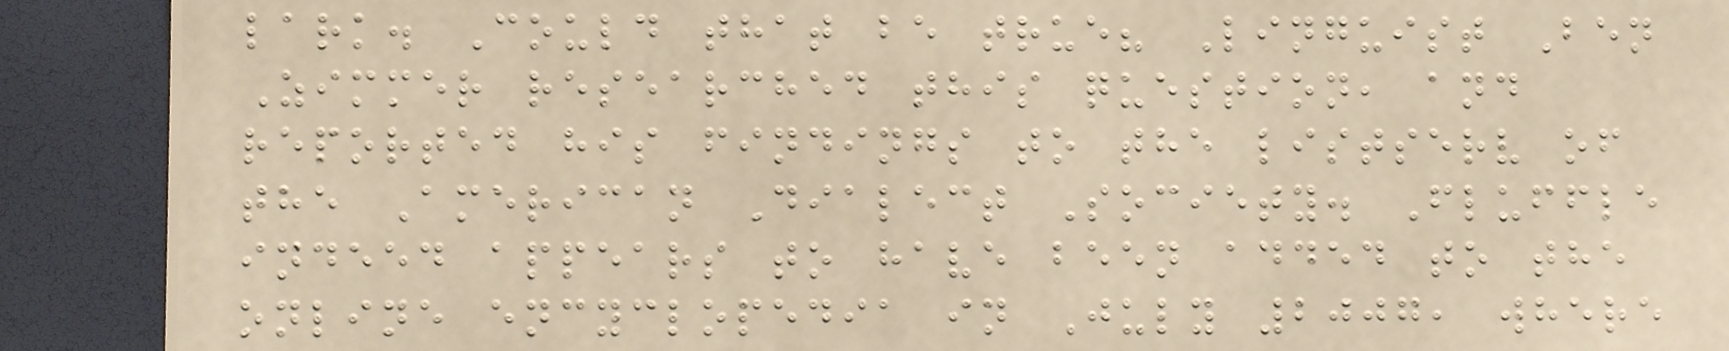lark. Could that be true? Linguist Ben
Zimmer researched this question, and
reported his findings to the listserv of
the American Dialect Society. Fluffle
indeed appears to have been added to the
online encyclopedia in July 2007, where
